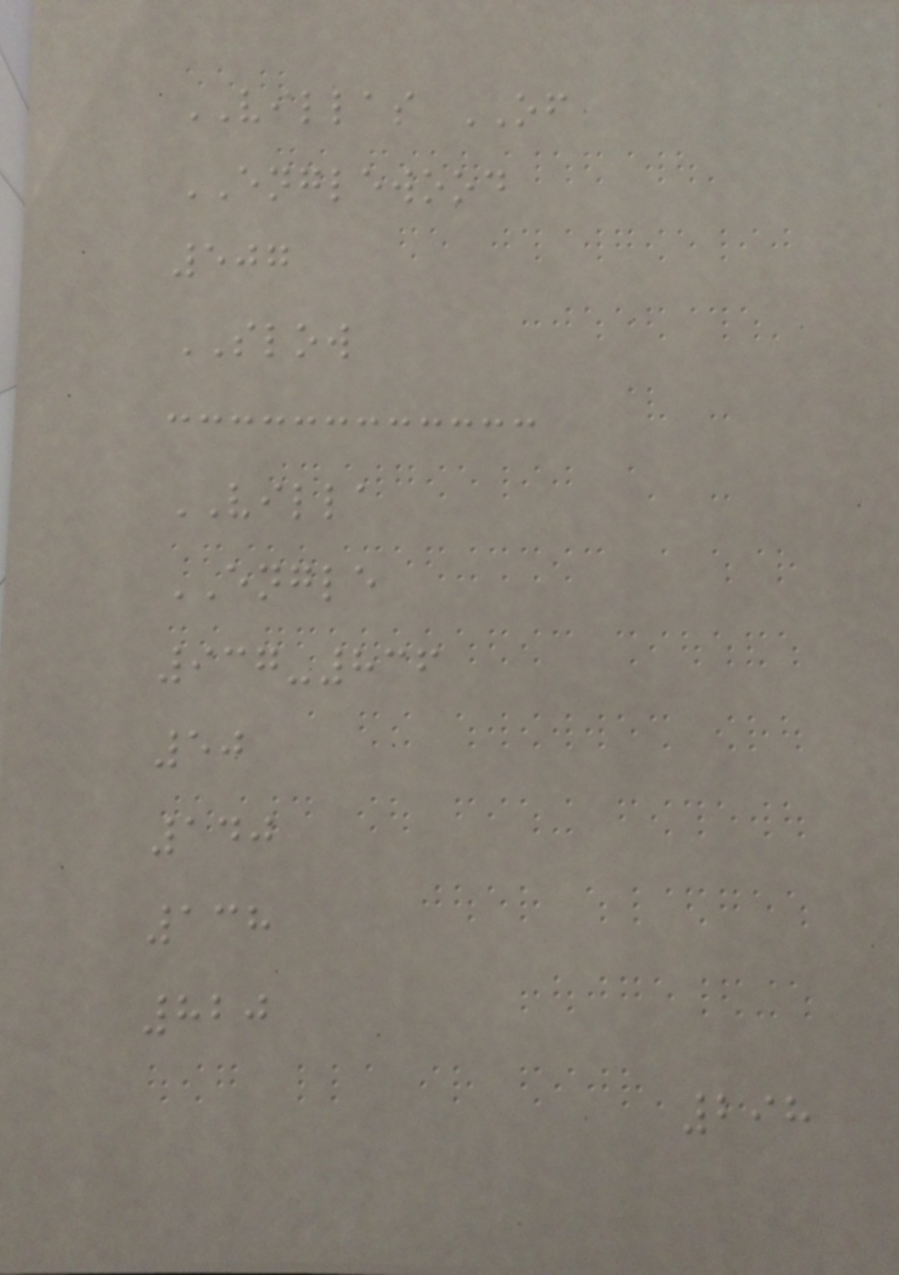VILLAS OF
ENGLEWOOD
507
SLOW
VILLA
ENGLE
937-836
50
140
138
820
298
